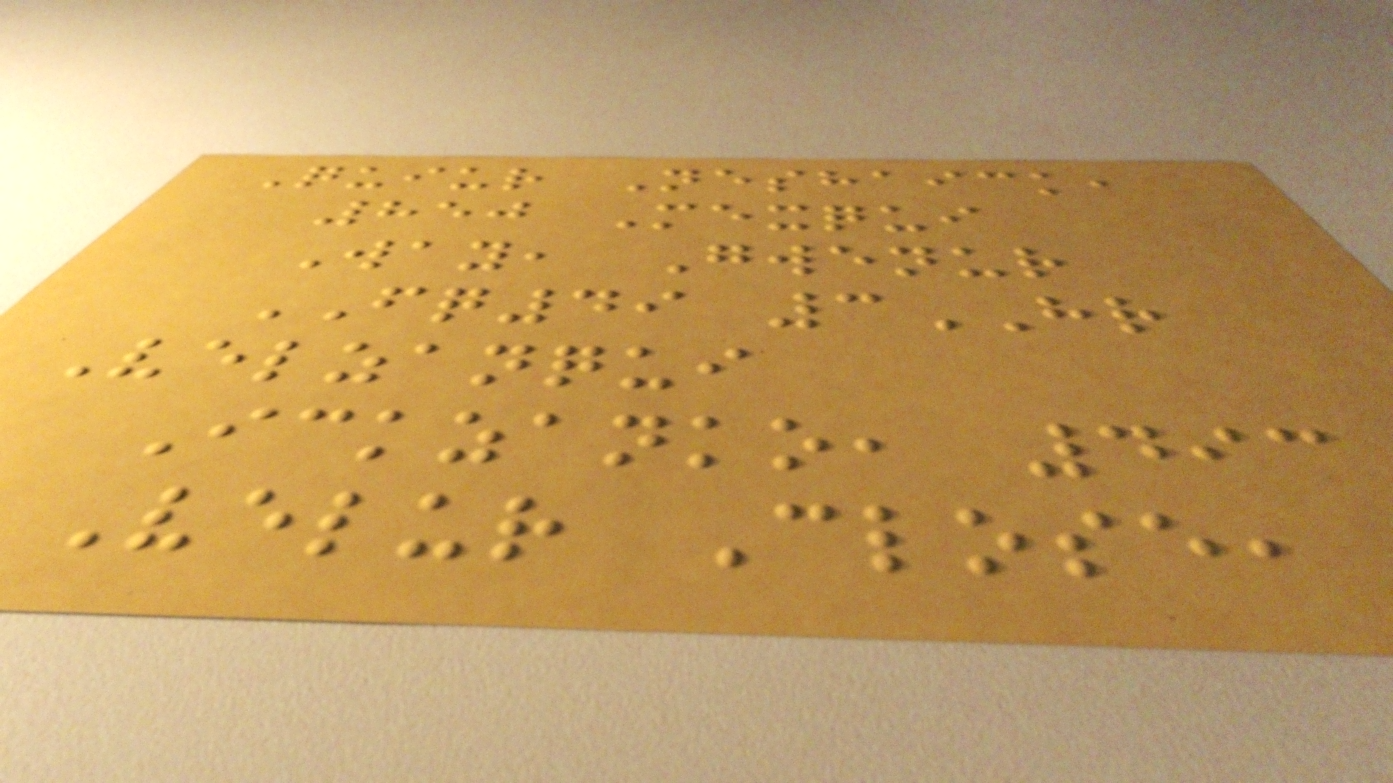Quiur Neshaick,
850 Mexqui
Way, Gwenur
FQ49 3HR
Velzanqui
Ickzanko, 493
Velur Close,
